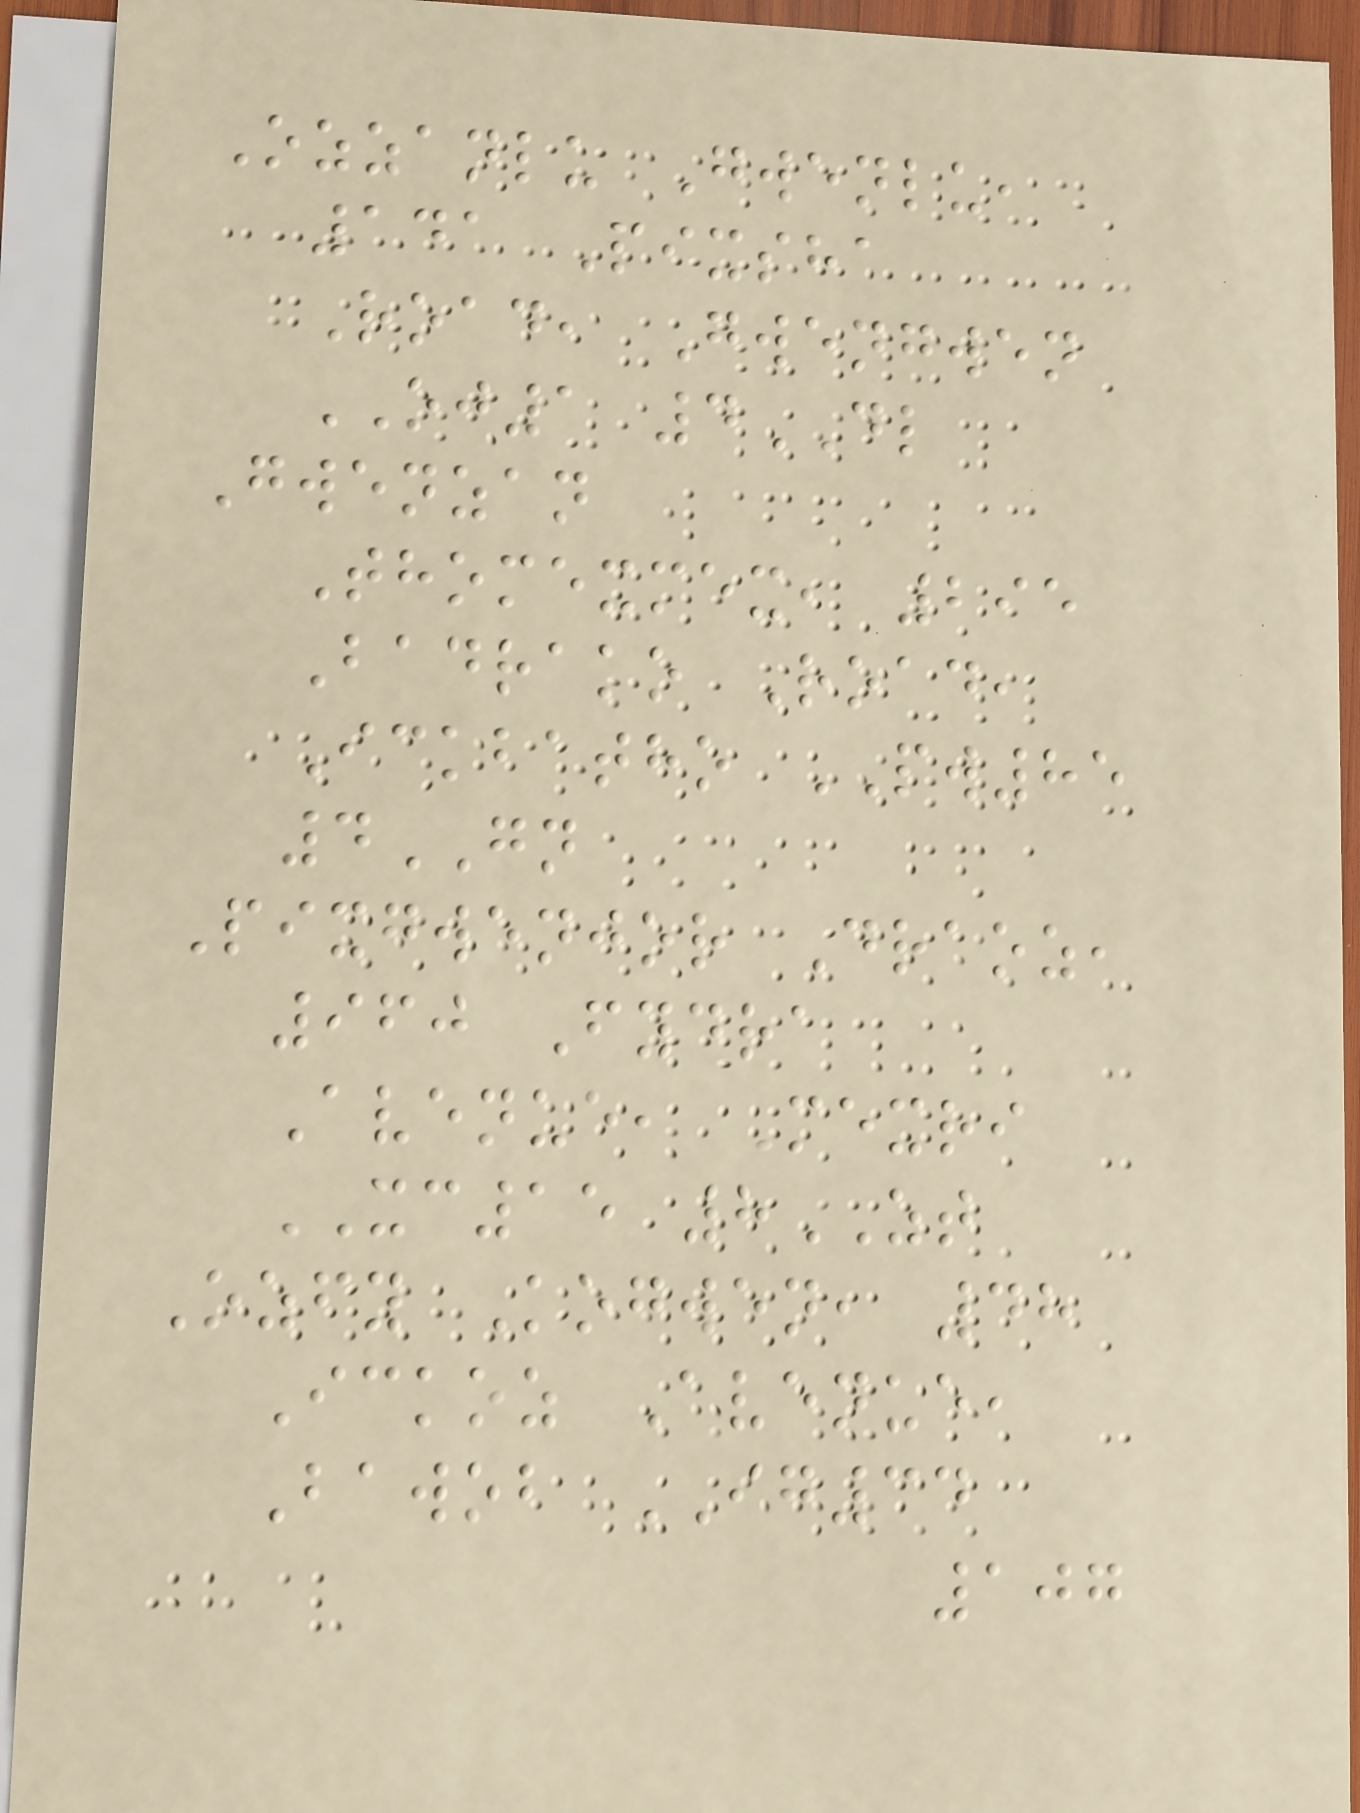Ozzanlu Gwenlu,
141 Pixsha
Road, Gwengwen
OJ1 4DL
Gwenzan
Thomexmex, 295
Badrako Road,
Ickbatho PW85
4GN
Pixgwenjor Draoz,
960 Fydra
Avenue, Mexri
XC15 8ZT
Ozfy Kogwen, 48
Ickoz Avenue,
Bawob IG34
107
